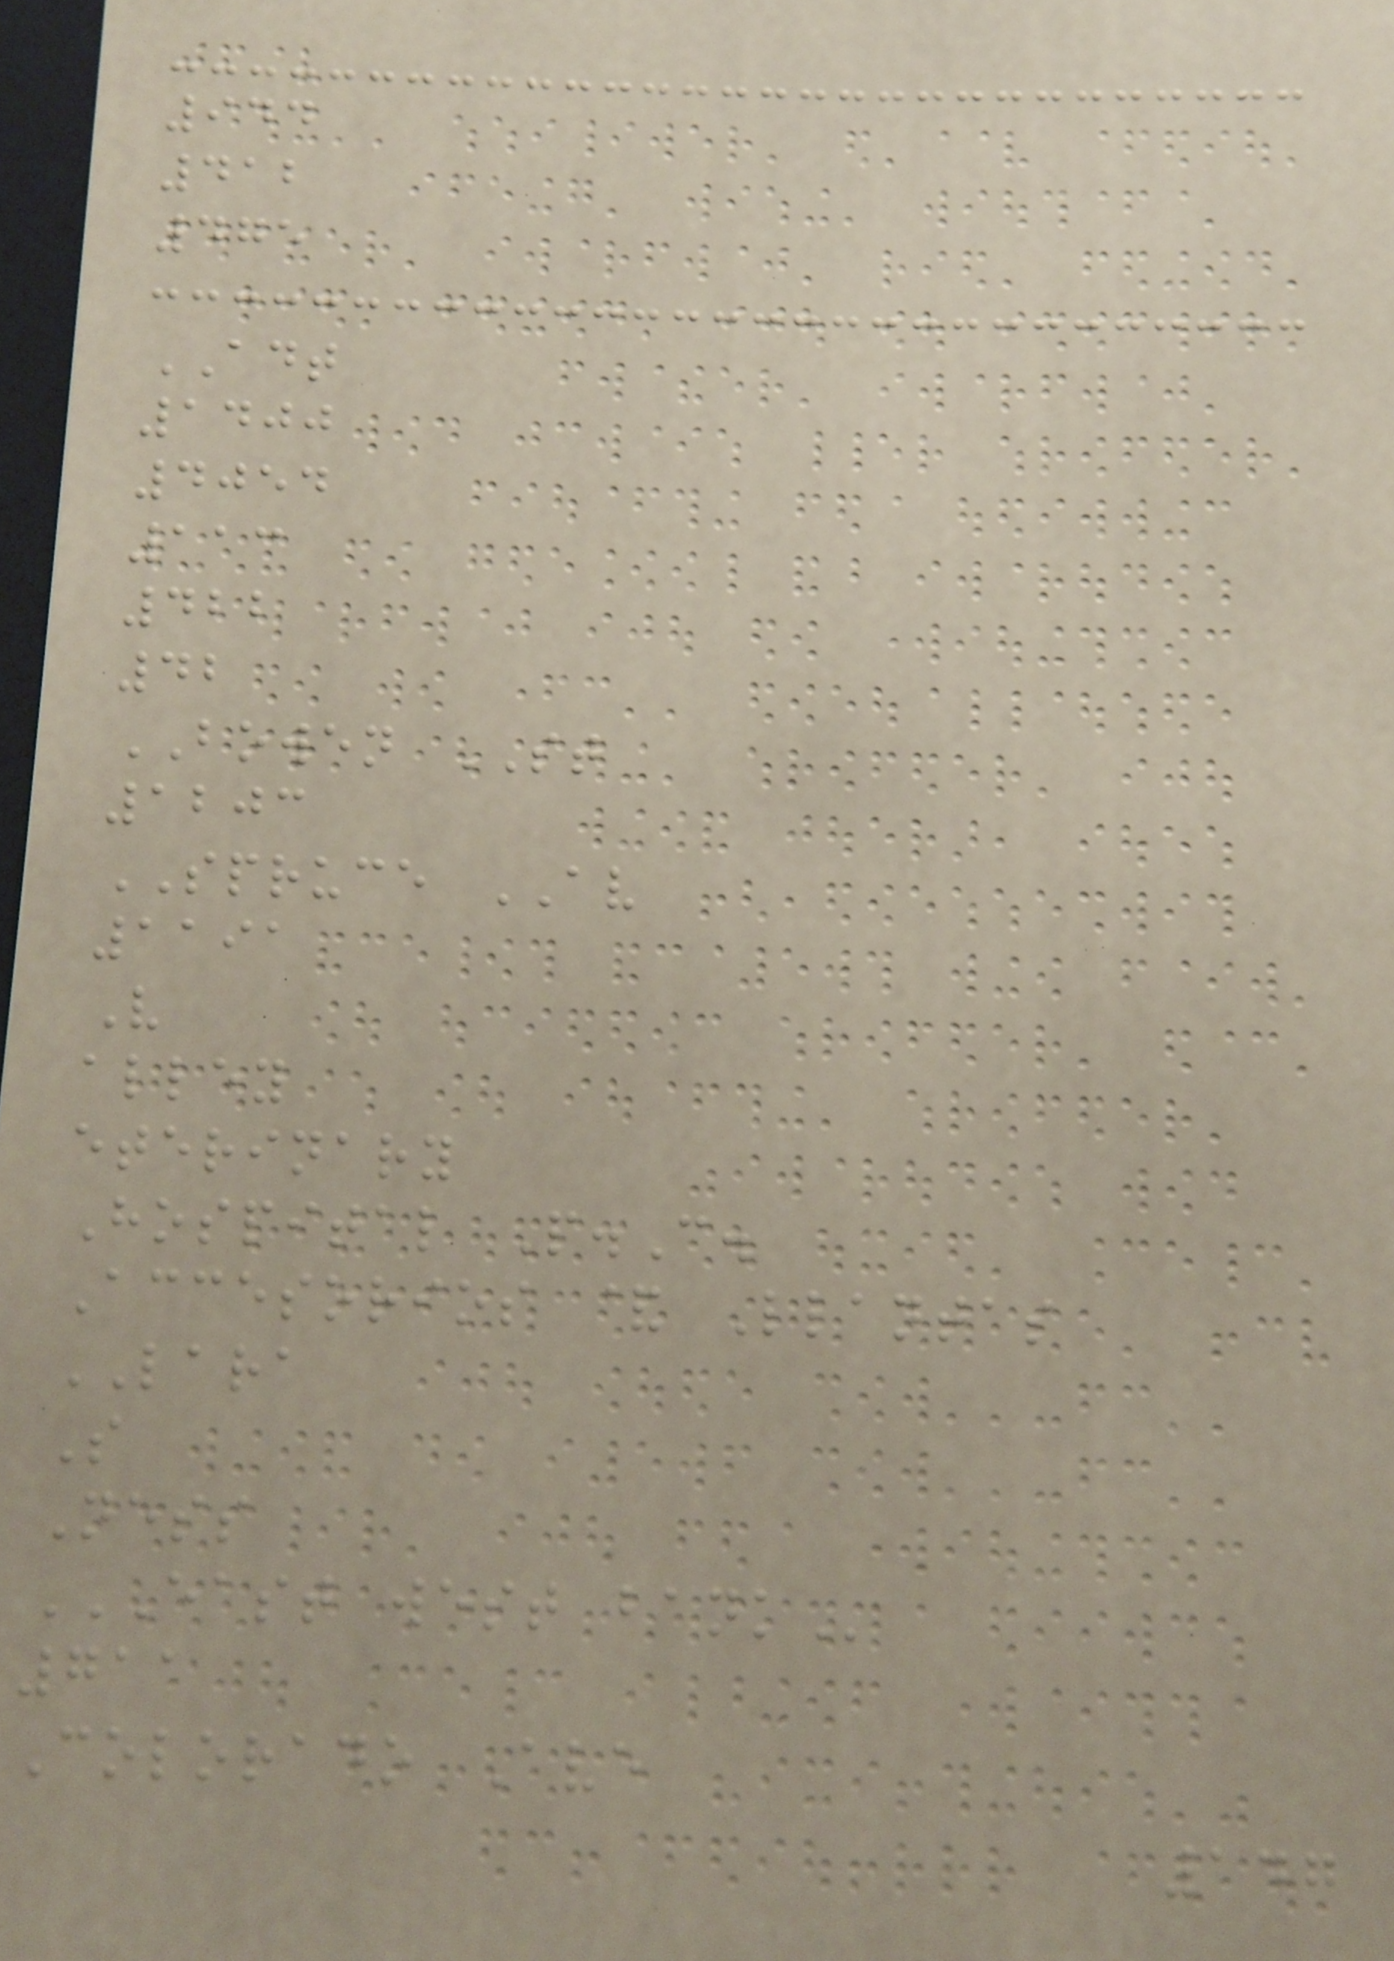944
412
475
ADT
1400
4054
113
422
42
BOWEN ST
1203
SPRUCE AV
1191
V
alley
eterinary
Hospital P.C.
Accesorios & Llantas
LARA
S
Ness
EAST WEST BANK
711
Colorado Ave
147
